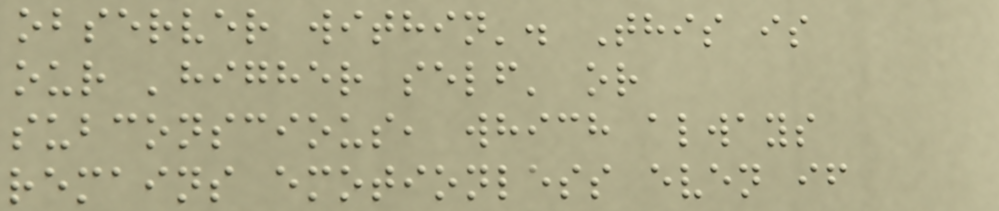observer within'. This is
our 'higher self' or
subconscious, which always
remains emotionless even if
